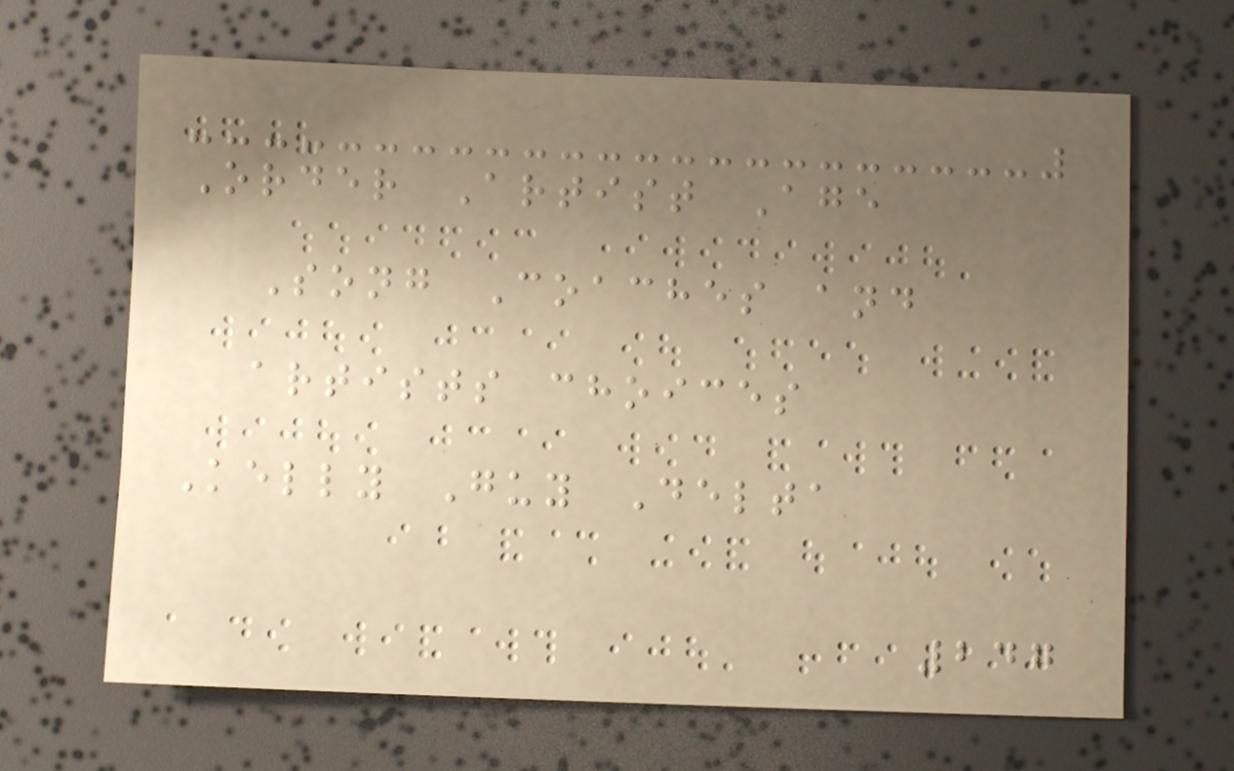Order Artist Age
Song Coaches and
artists choices
Kelly Guy Delta
247
